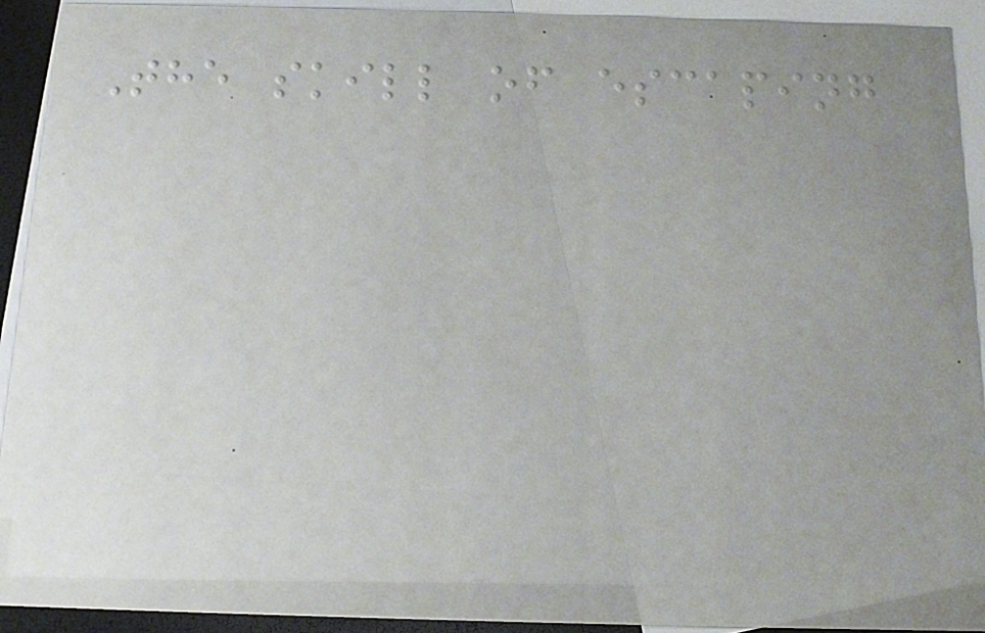The skill of escaping
